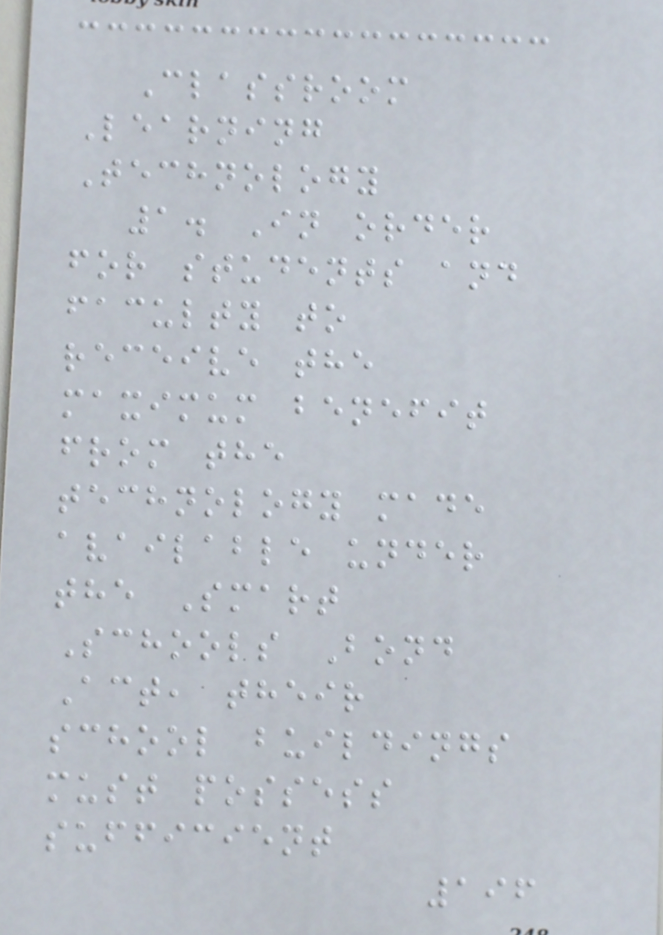Classroom
Learning
Technology
1. In order
for students and
faculty to
receive the
maximum benefit
from the
technology made
available under
the Smart
Schools Bond
Act, their
school buildings
must possess
sufficient
196
